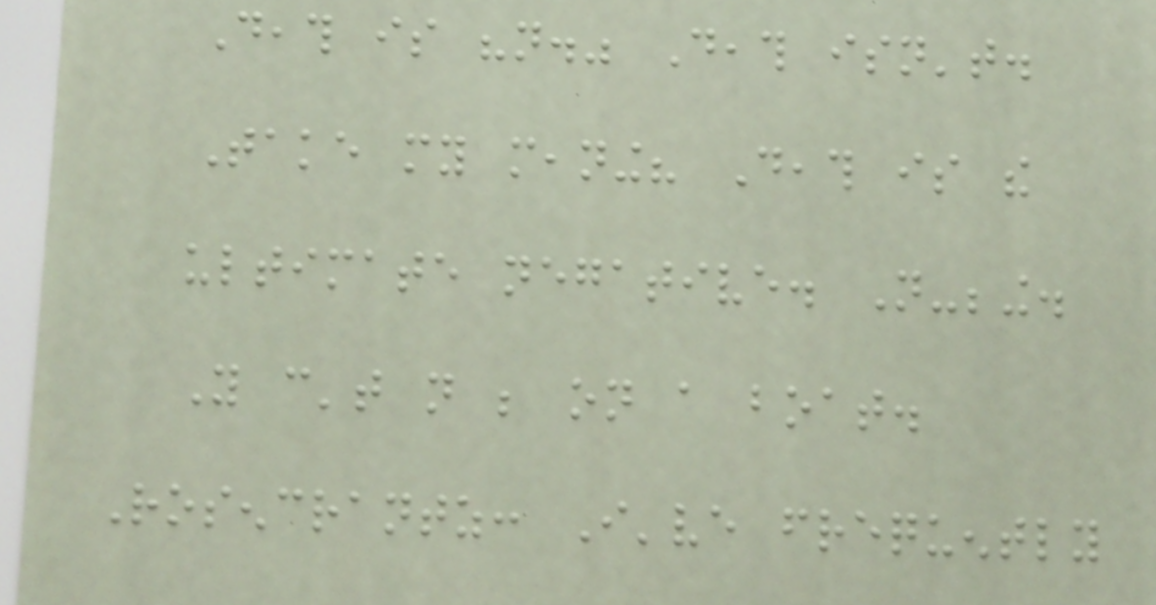Death is "not." Death isn't.
Take my meaning? Death is the
ultimate negative. Not-being.
You can't not be on a boat.
Rosencrantz: I've frequently
